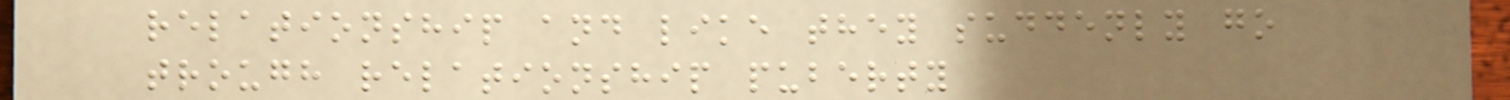relationship and like they suddenly go
trough relationship puberty
